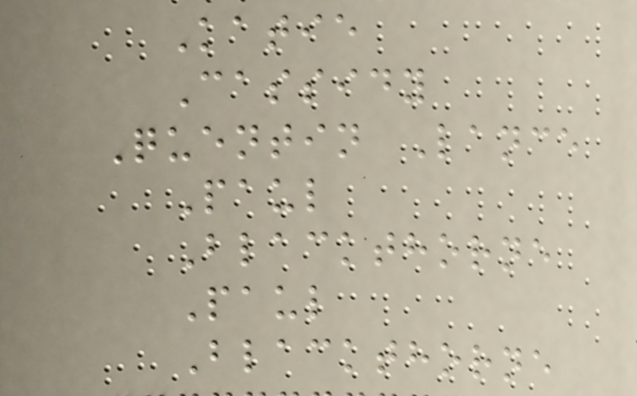Katie
Cassidy
Quentin Lance
Paul
Blackthorne
Paul
Blackthorne
